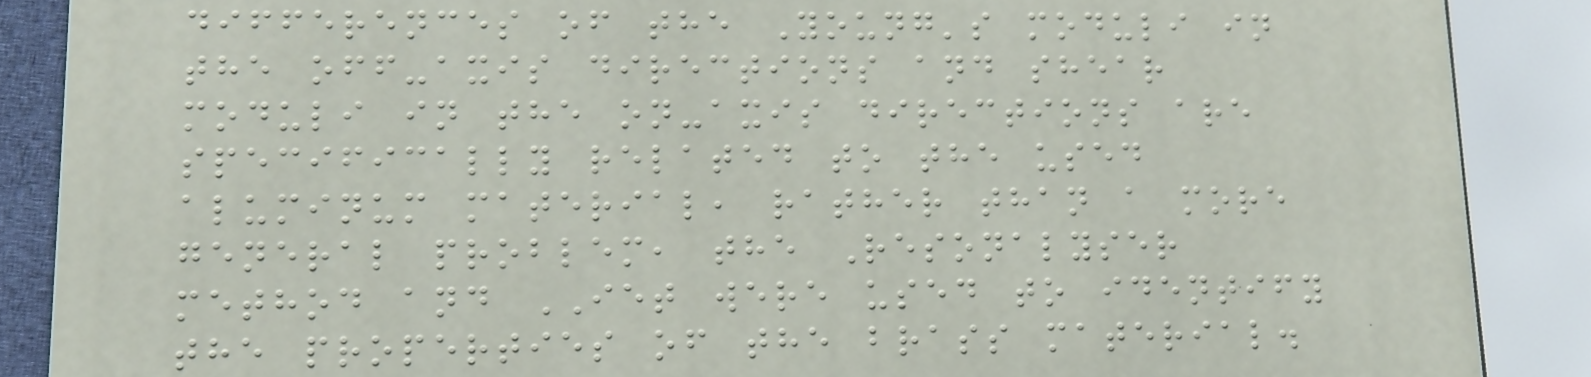differences of the Young's moduli in
the off-axis directions and shear
moduli in the on-axis directions are
specifically related to the used
aluminum material, rather than a more
general problem, the Resonalyser
method and IET were used to identify
the properties of the brass material.
